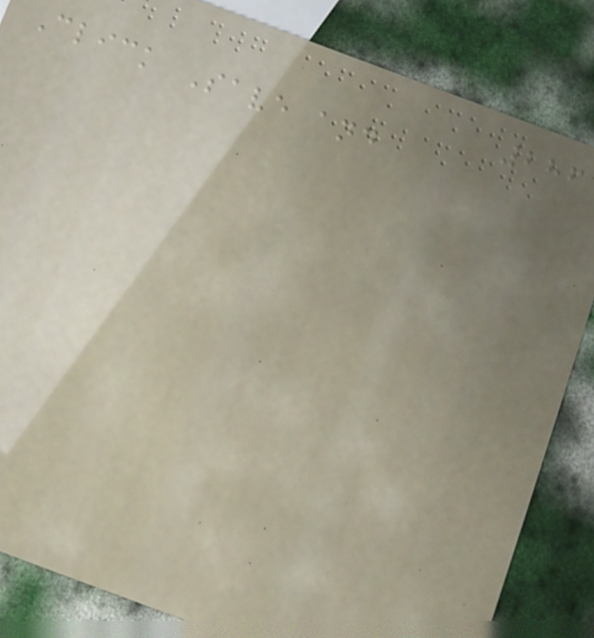286
Click Save and
